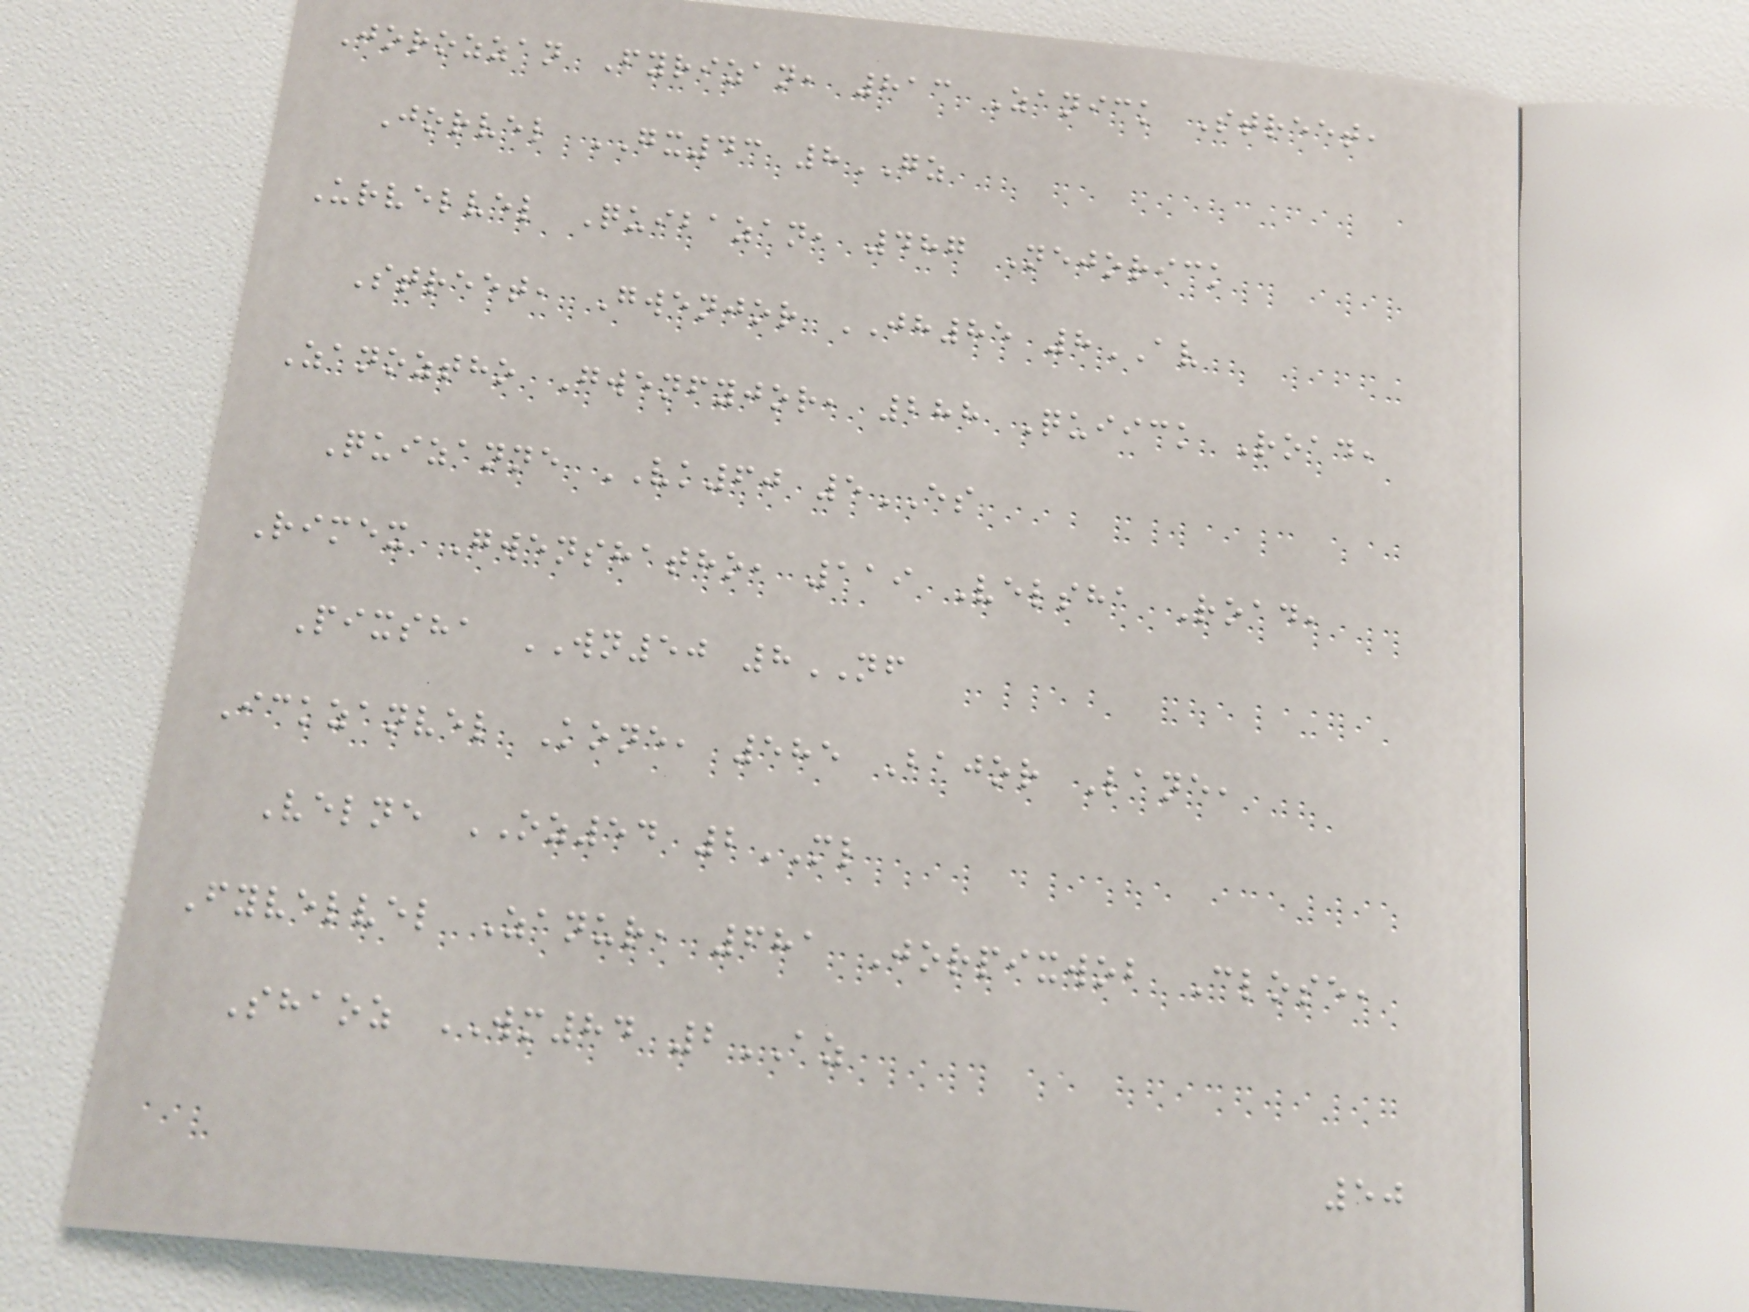Jorozzan Fyrizan, 813 Zanick Street,
Jorvel GX43 8GZ
Urvelvel Quibazan, 487 Nejorick
Street, Gwenjor JH85 8AV
Zanoztho Gwenfyjor, 288 Quiick Road,
Quizanne VK60 5ES
Rimex Gwenshatho, 119 Velsha Road,
Pixsha WN50 8NF
Ickzanvel Kone, 585 Bajor Lane,
Velne OZ54 2ML
Fyvelvel Zanur, 681 Jorpixwob Close,
Shaoz WM84 2AZ
50
